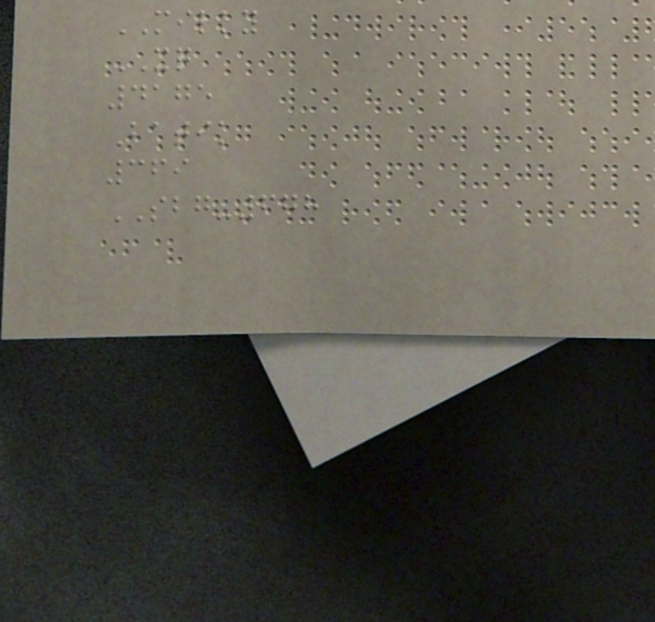MILKY
XQ
4175
Batik
369
SBG-678
